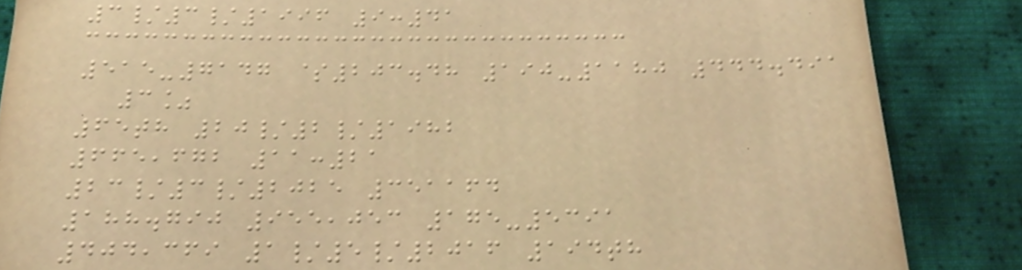3/3/1996 9:41
515-7147 $203.48 190-1180 444.491
3%
65th 20/2/1982
665,672 11:21
23/3/2025 351164
188.790 955,053 175-5391
404,369 1/5/2016 194th
